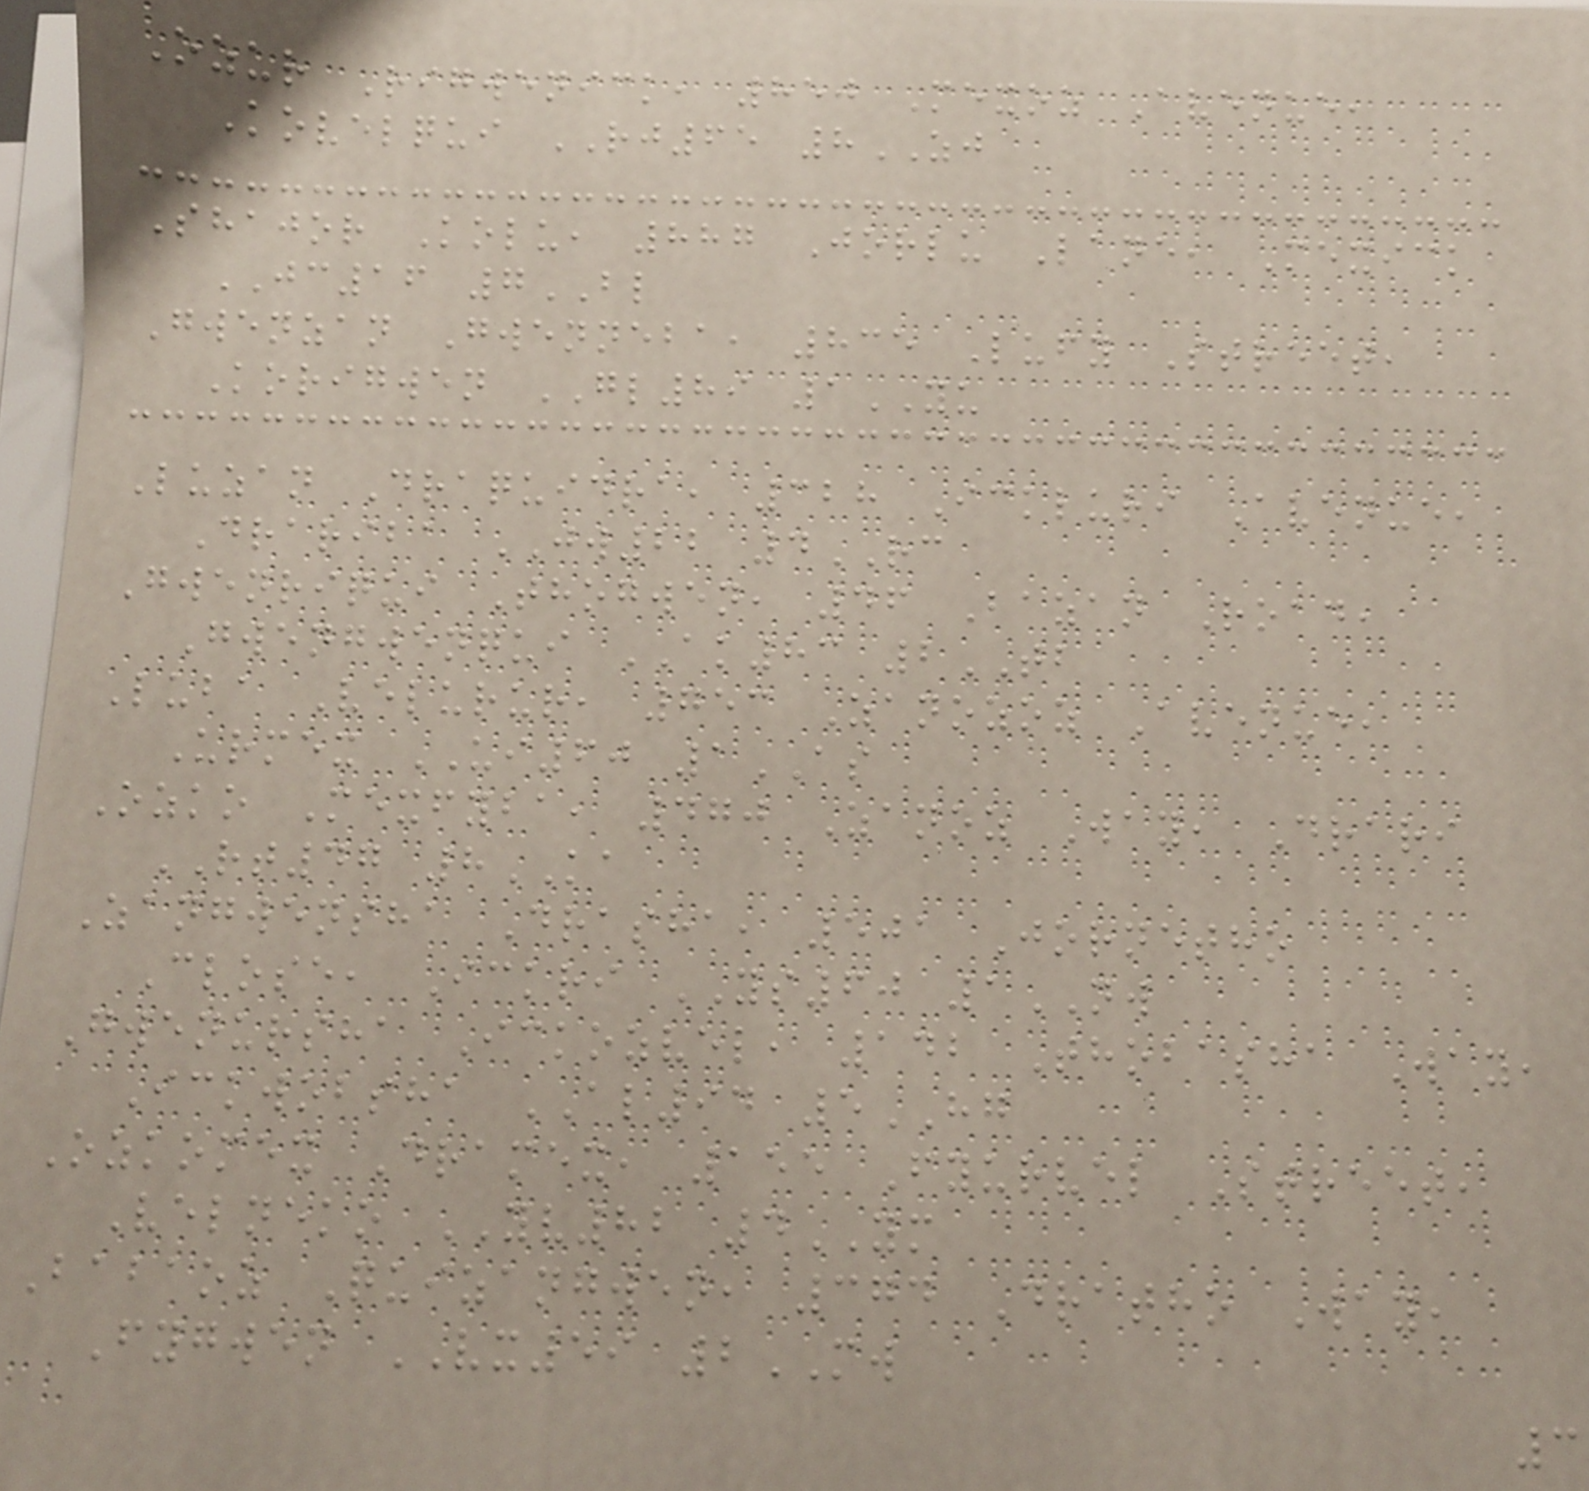Ozur Rigwenick, 850 Mexoz Avenue,
Kovelqui RJ65 8ZJ
Shajor Kolu, 887 Jorlu Lane, Mexick
JC16 7BL
Gwenzan Gwenneba, 835 Lufy Street,
Korigwen GL89 1YU
Luzan Draquidra, 328 Ickluri Avenue,
Drariba JW22 4RC
Gwenriqui Thogwen, 46 Bazan Road,
Gwengwenqui AK83 2TB
Luba Velurur, 753 Zanozoz Avenue,
Urmex UI60 1AS
Ozko Mexfyba, 470 Zanoz Way, Drari
RT47 8KA
Zangwensha Drasha, 501 Jornetho
Close, Ickri YS60 1NW
Gwenursha Ickozvel, 142 Thobasha Way,
Ickwobsha AL94 5HG
Ozkomex Dramex, 155 Fyurvel Street,
Velneko YV82 4YM
Babaoz Quizangwen, 374 Dratho Way,
Fygwen VX59 2MW
3
